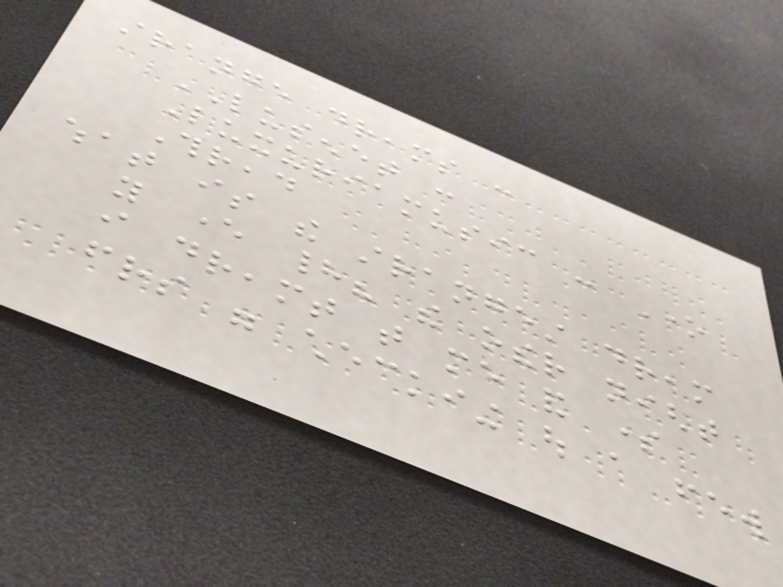strange dreams :
LUSENET :
Luxuriamusic : One
Thread
what is the strangest dream
you ever had? the other night
i dreamt that me and some
friends were checkiing out a few
